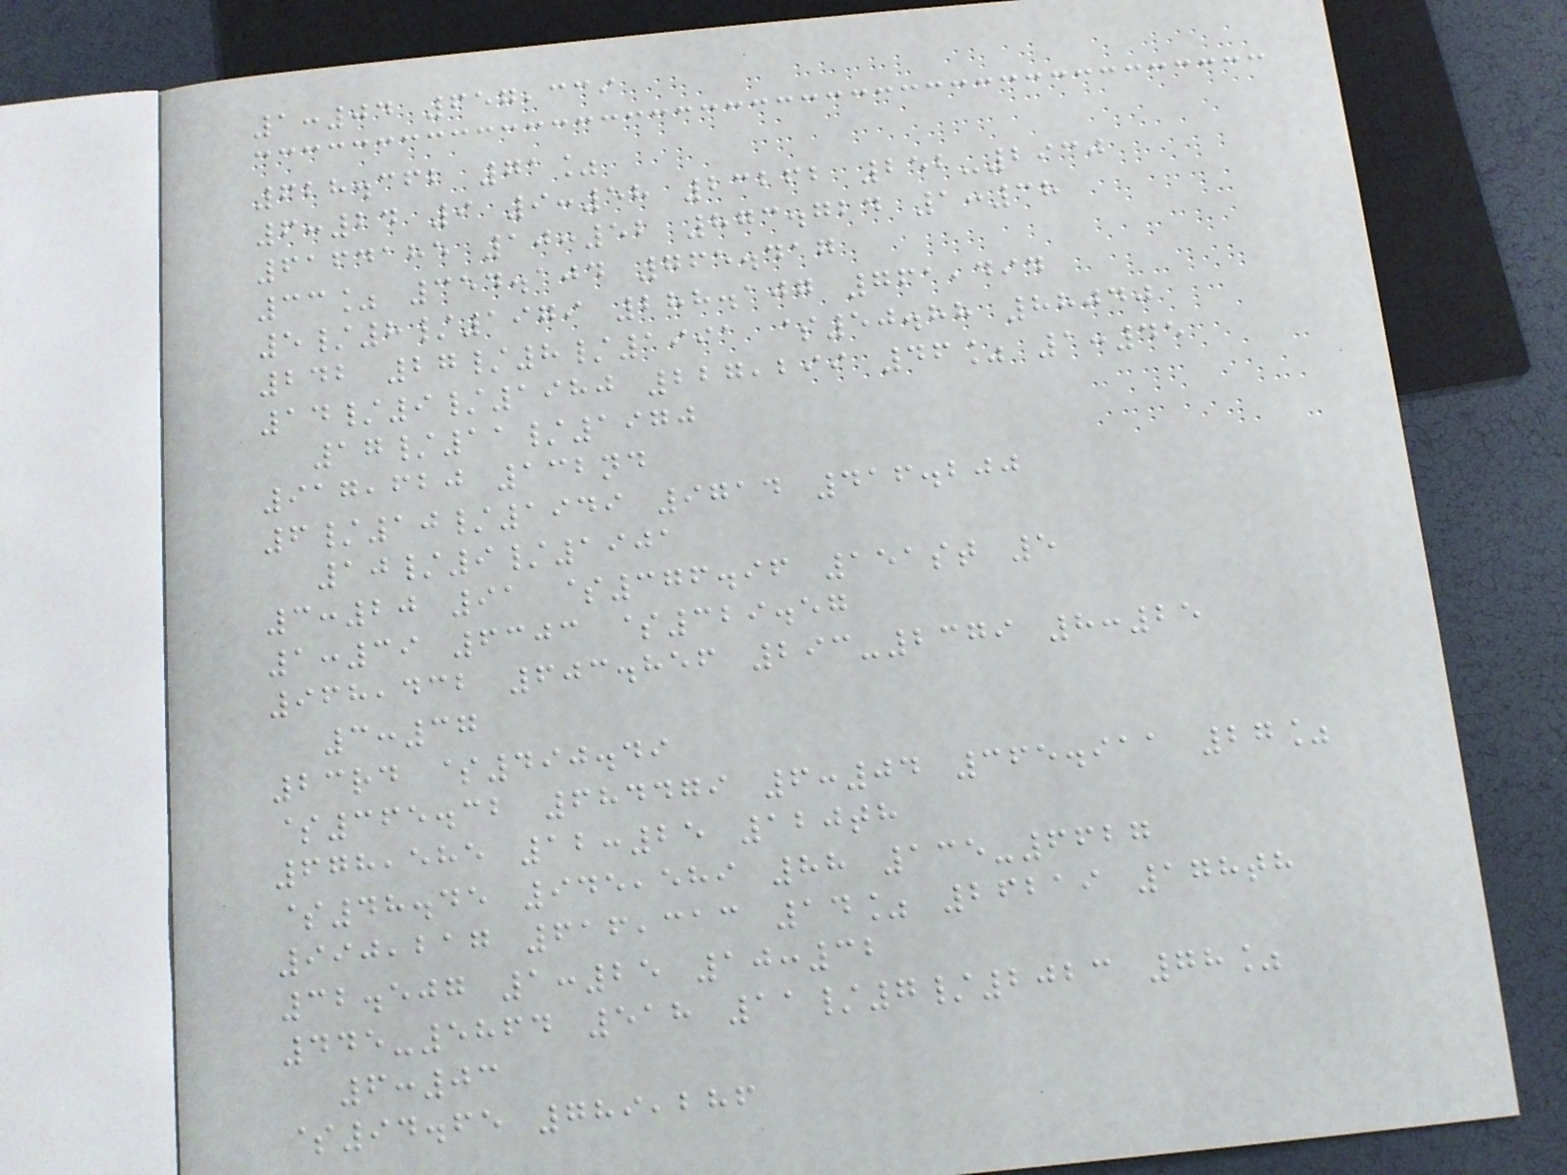1:04 657,339
628.362 71%
6:24 9 9:58 23262 252-2930
6164185 10:52 873.724 1:38
33% 354.104 765.417
5/8/1979 288.107 761,494
242 27/8/1991 $50.88 88040
14/9/1980 227,299 46% 1:45
17/11/1970
917,620 132nd
6/10/1949 9714 416.200
10/9/1901
3:20 91 $376.96 151st 5
1:39 6303 $329.57
968,432 603.856 293-2379 8:25
3:37
23rd $490.49
$365.32 684479 6:04 365.911 27%
678,585 12:25 120th
$48.45 945,589 88 135-6627
990,217 616,313 14% 26219 178th
32.507 1:25 10:32
445-5864 518 11/7/2023 78%
6:03
$94.65 789,286
